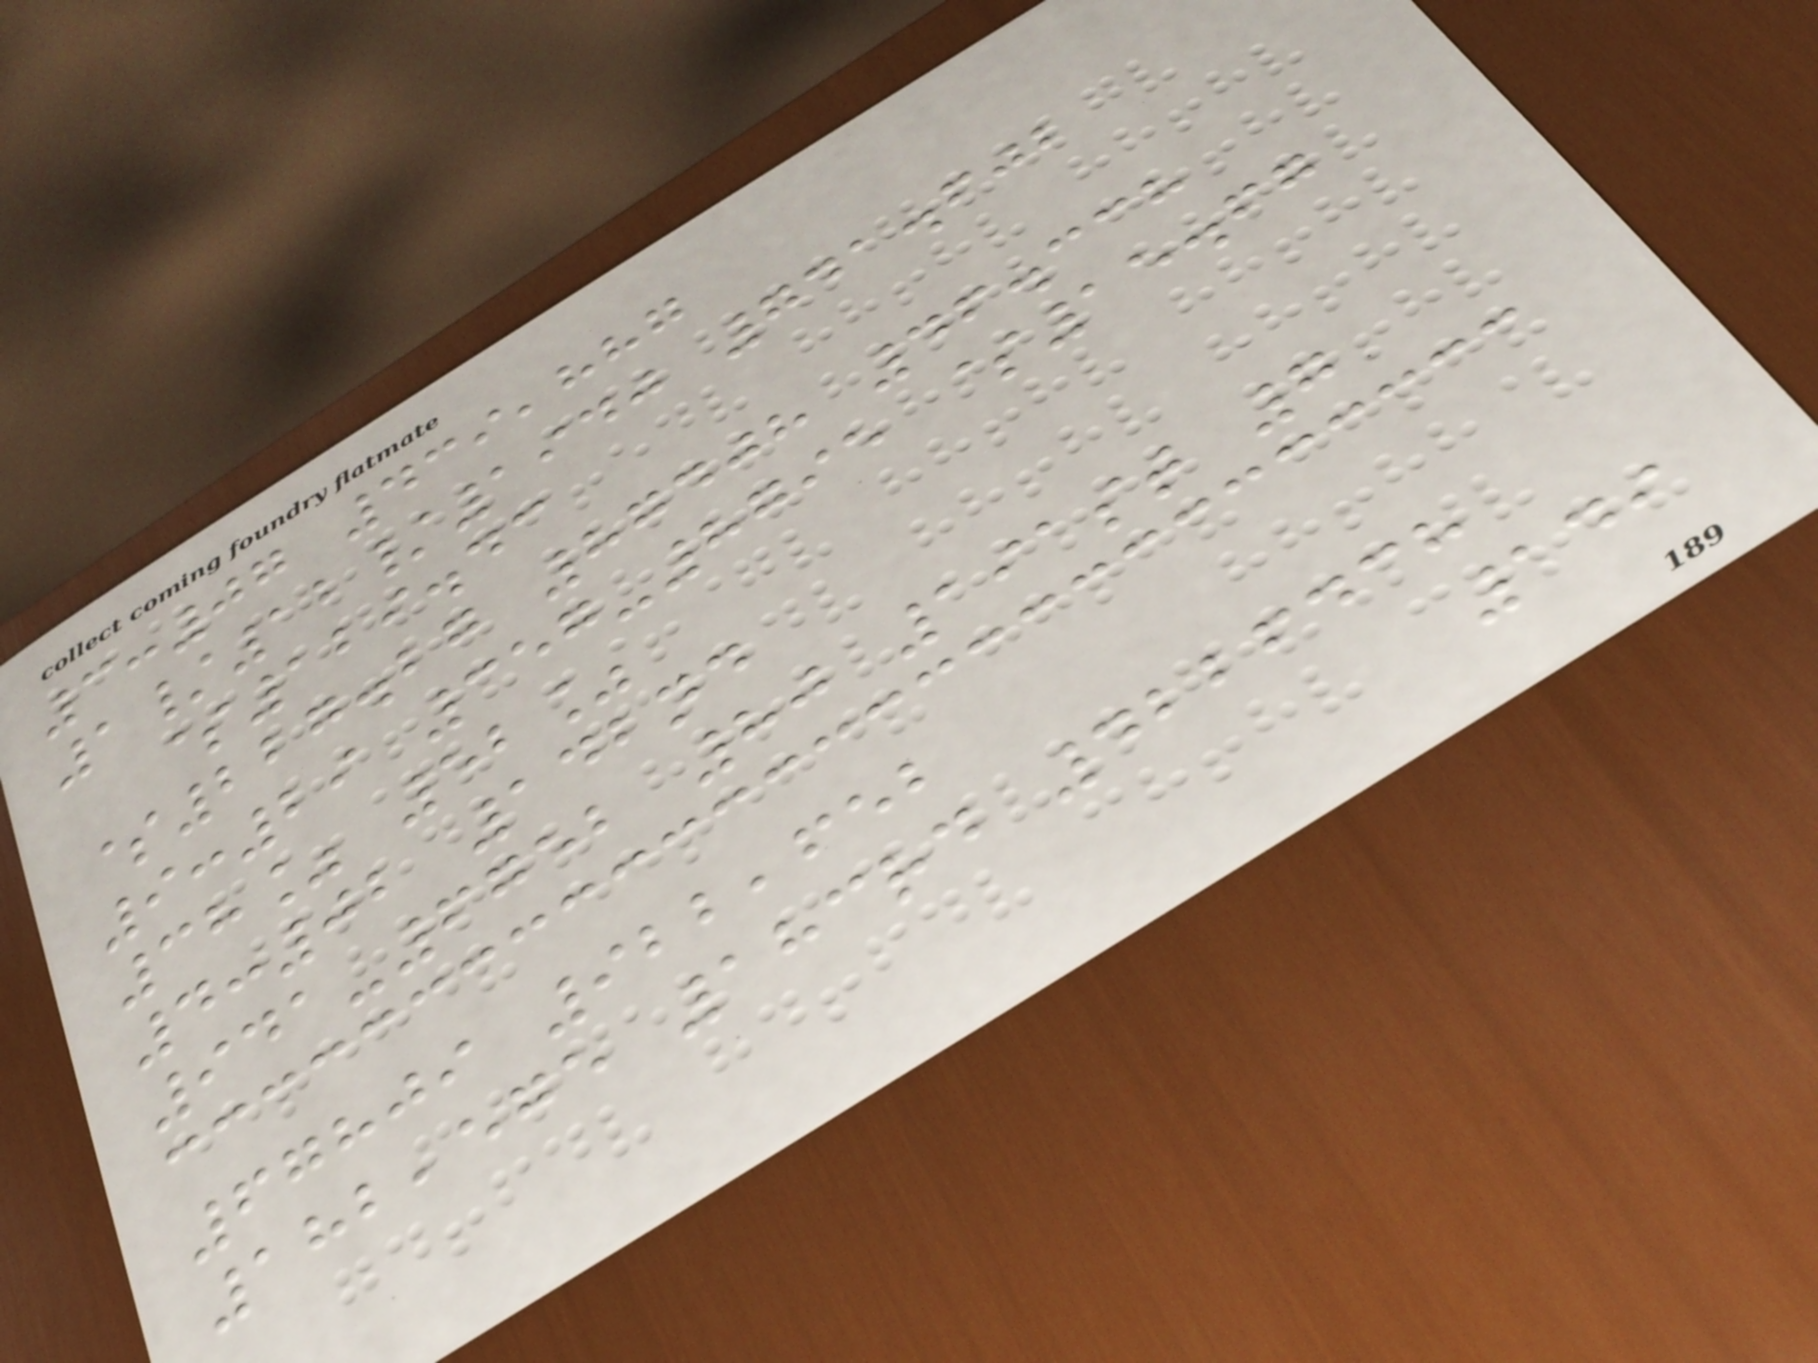3:07 439,887
1/12/1940 741.602
$129.43
$227.27 87408 46.338
9:29 357-8795 $15.67
38% 52%
4:02 142nd
941-6752 80 191st 7
67809 922,652
182,575 183rd 4226438
149
